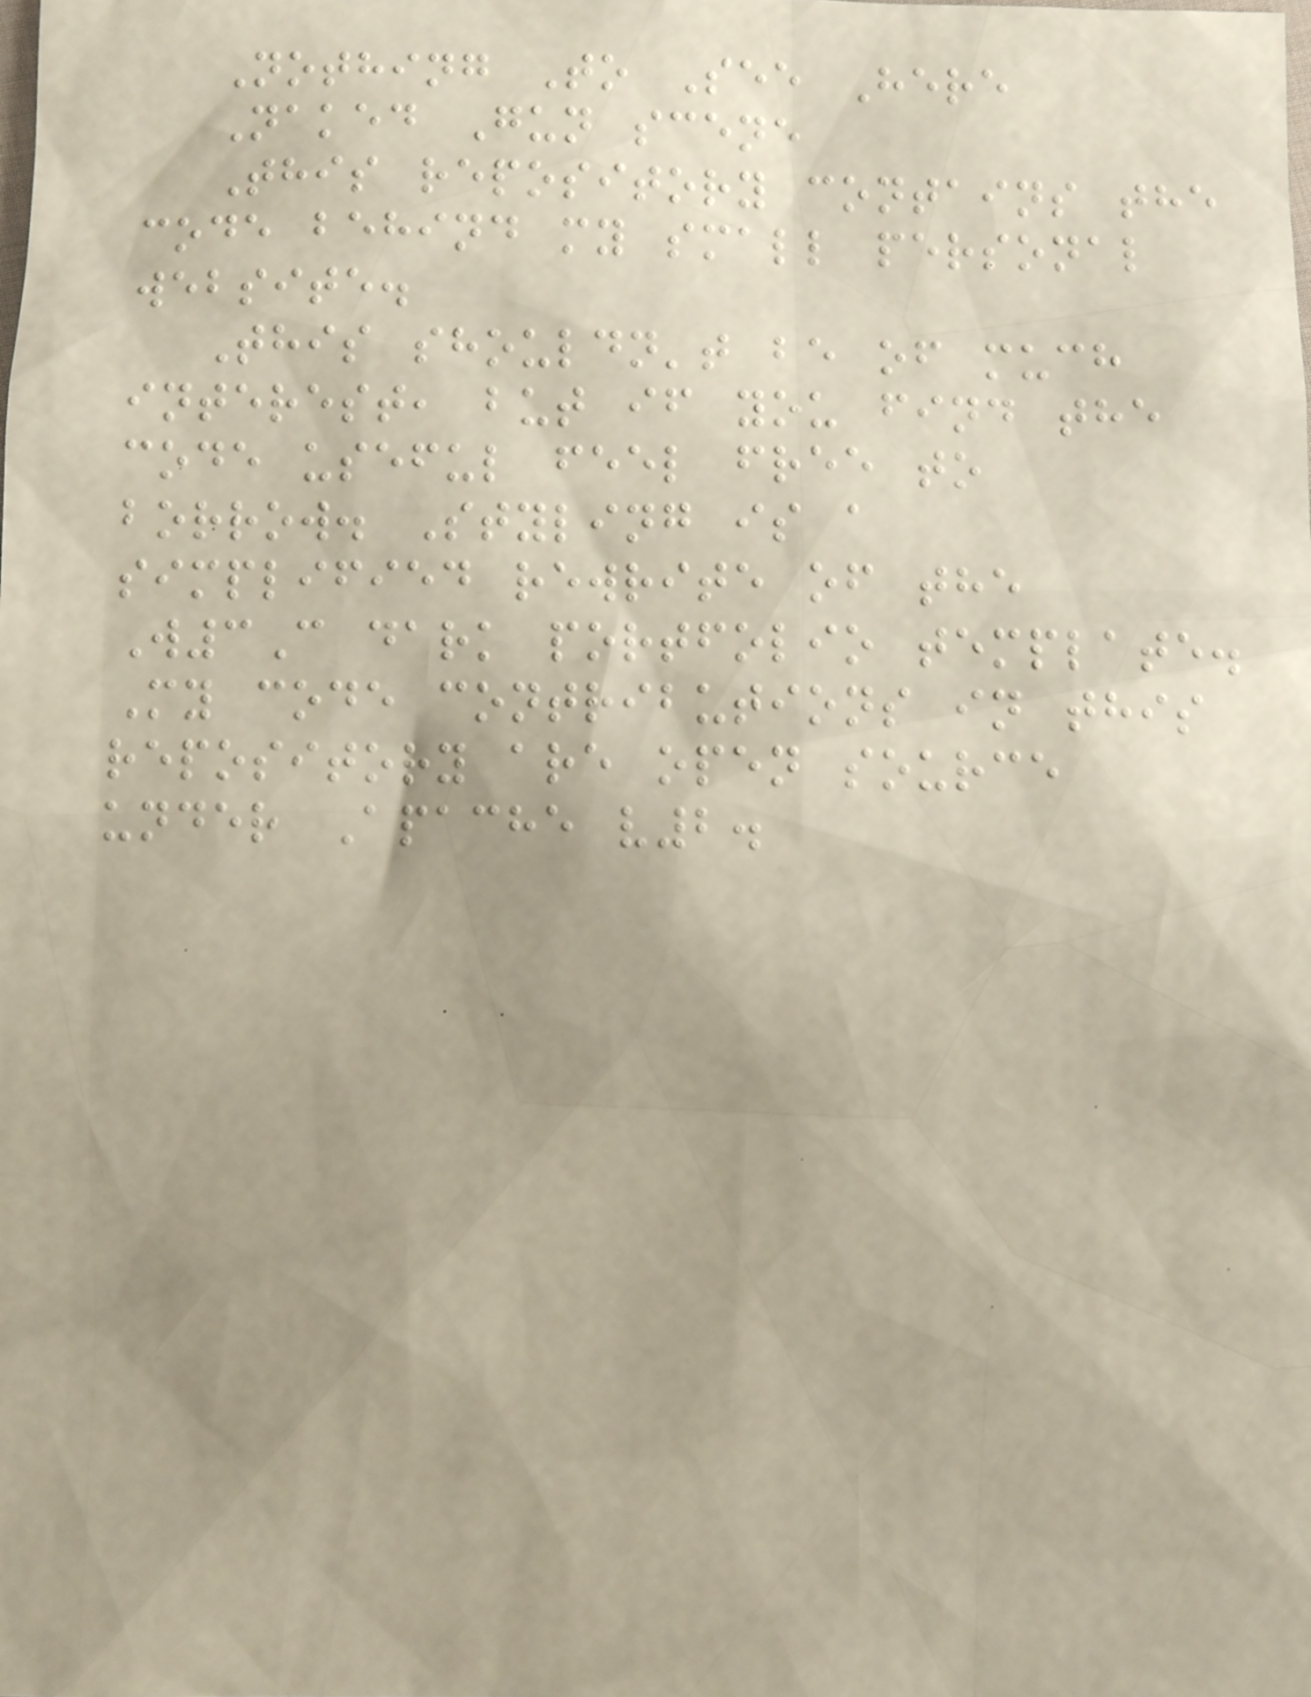Nothing To See Here
Naked Gun scene
This repository contains the
code behind my small personal
website.
This shouldn't be of much
interest, but if you find the
code useful feel free to
borrow. Styling is a
simplified rewrite of the
W3C dark portfolio template.
My code contributions in this
repository are open source
under Apache v2.
